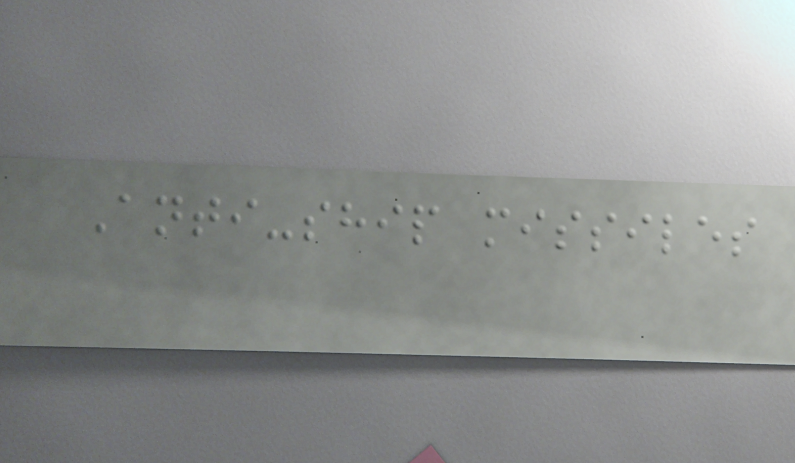Anti-ship missiles
